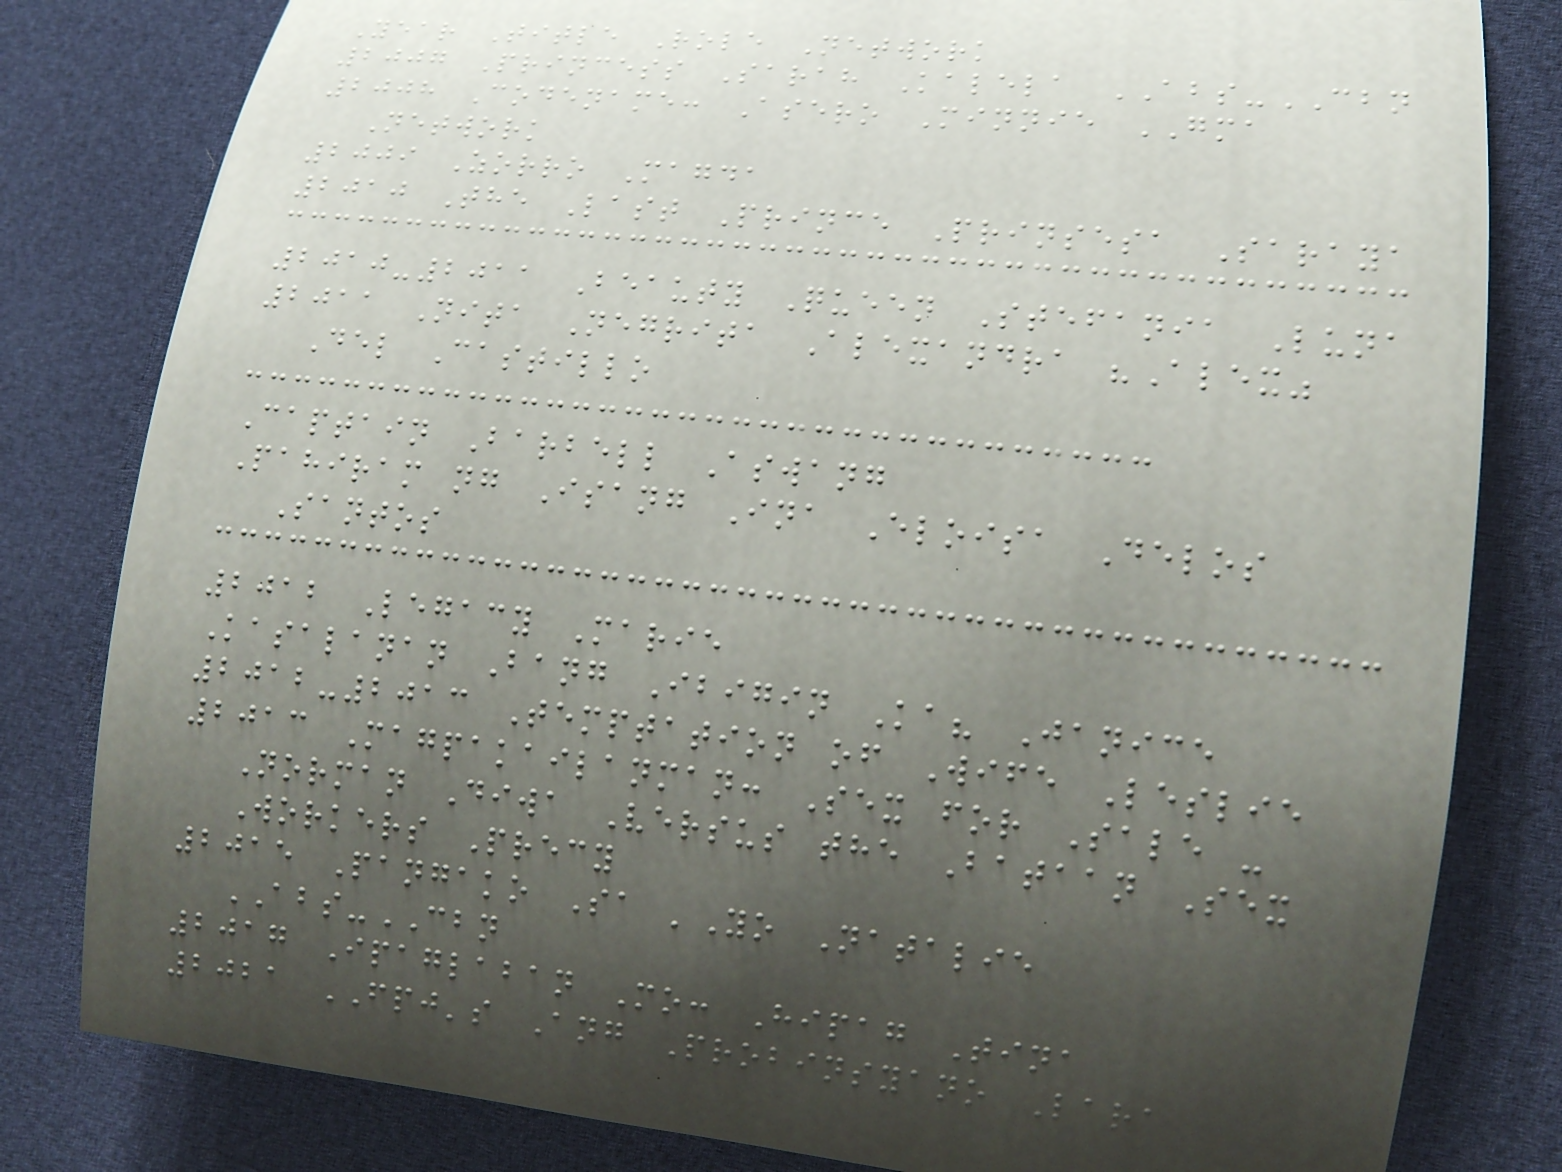Year Title Role Network
2007 Princess Sarah Kalela ABS-CBN
2008 Codename: Asero Minnie GMA
Network
2009 Zorro Magda
2010 The Last Prince Prinsesa Saraya
2010-2011 Beauty Queen Stefania Luna
2011 Nita Negrita Alexandra "Alex"
Del Castillo
Captain Barbell Aswang
Pahiram ng Isang Ina Eloisa Delos
Santos
2012 Legacy Marie
Kasalanan Bang Ibigin Ka? Janice
2012-2013 Temptation of Wife Leslie
2013 Magpakailanman: Sex for Sale -
Norman Diwa Versus the Bataan Sex
Workers Precy
2015 Pangako Sa 'Yo Natalie
ABS-CBN
2017 Ipaglaban Mo: Hipag Tina
2021 FPJ's Ang Probinsyano Lara
